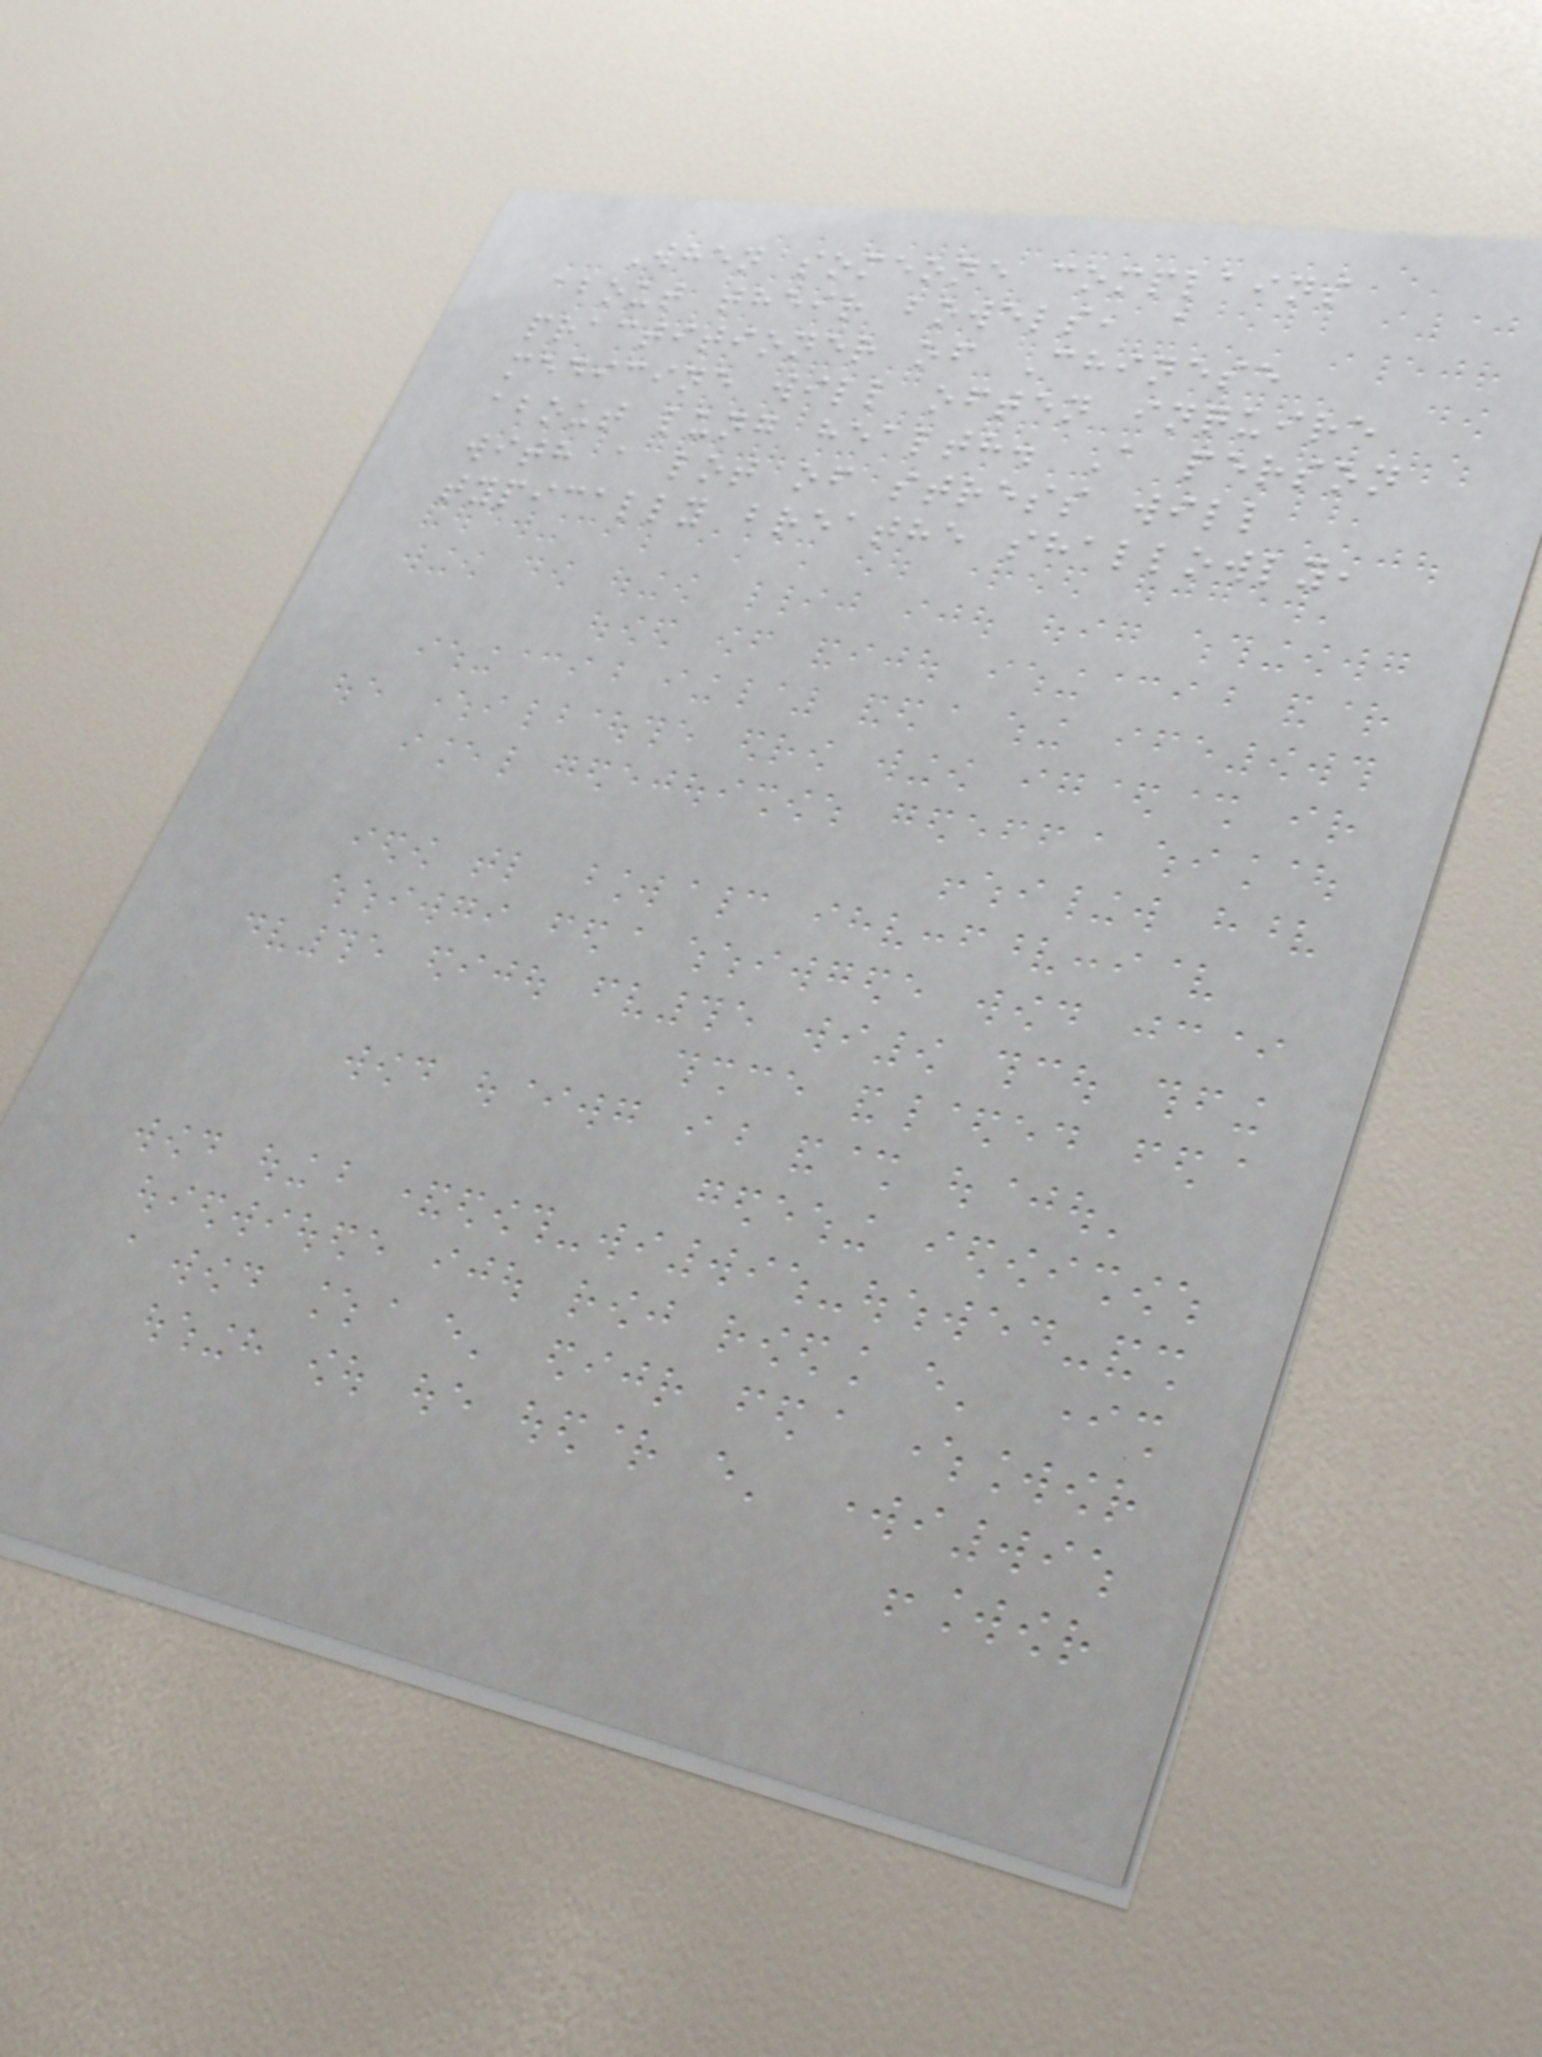When someone complains
about their bowels, a
practitioner of Chinese
medicine will often inquire
about lung health. A person
with a lot of stress will
typically breathe shallowly,
